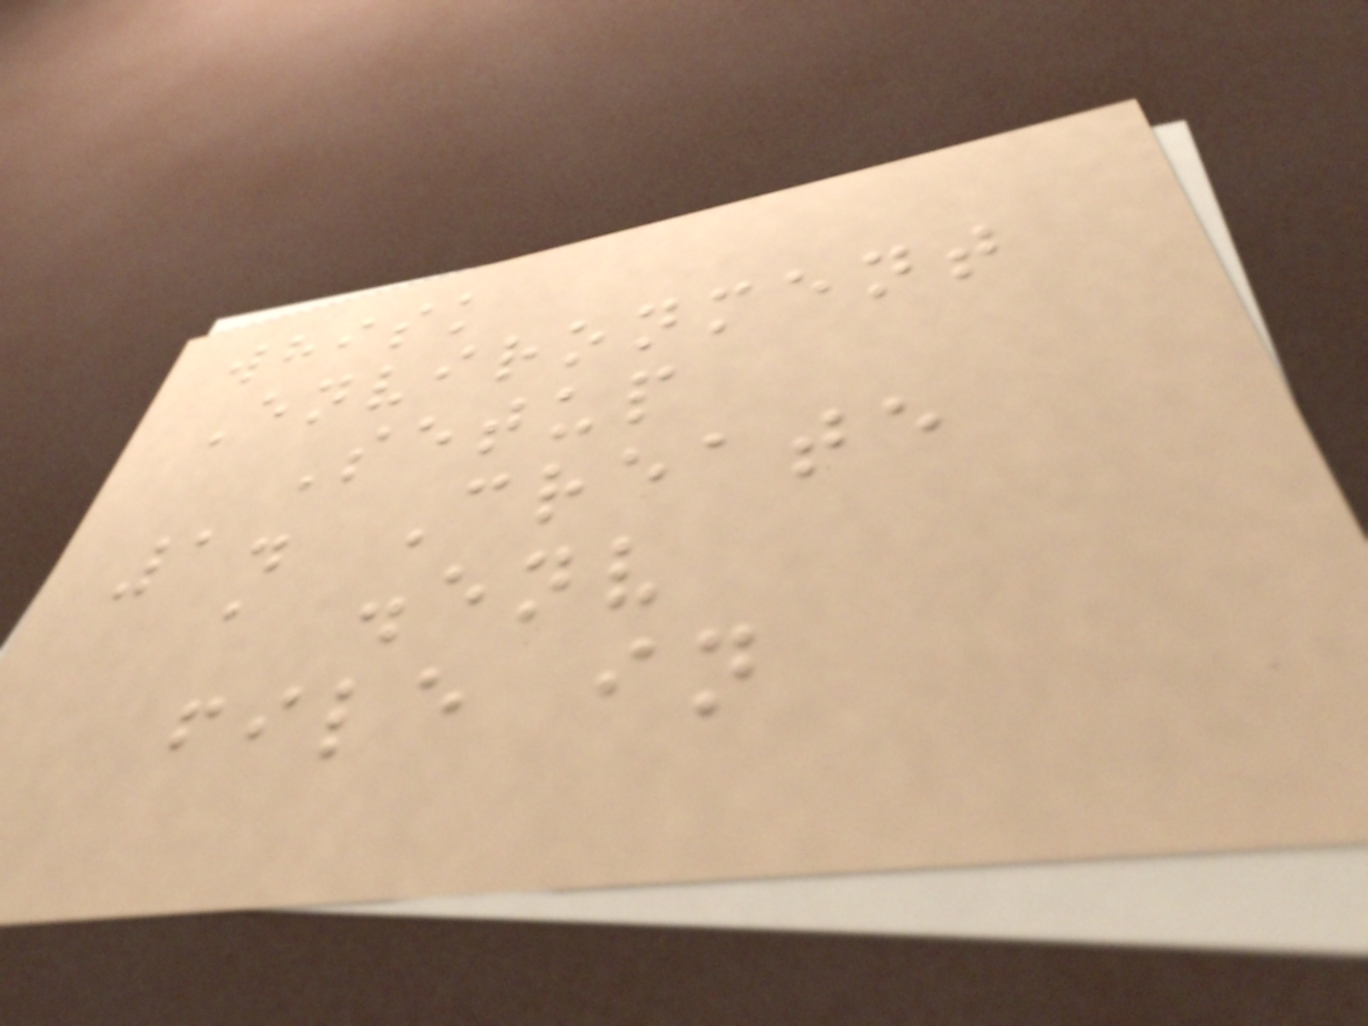whisk
Environment
Setup
1. Create
a .env
file in
